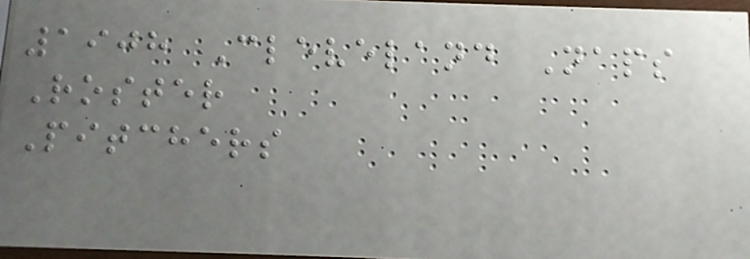1908 Cleveland Naps
Roster
Pitchers
